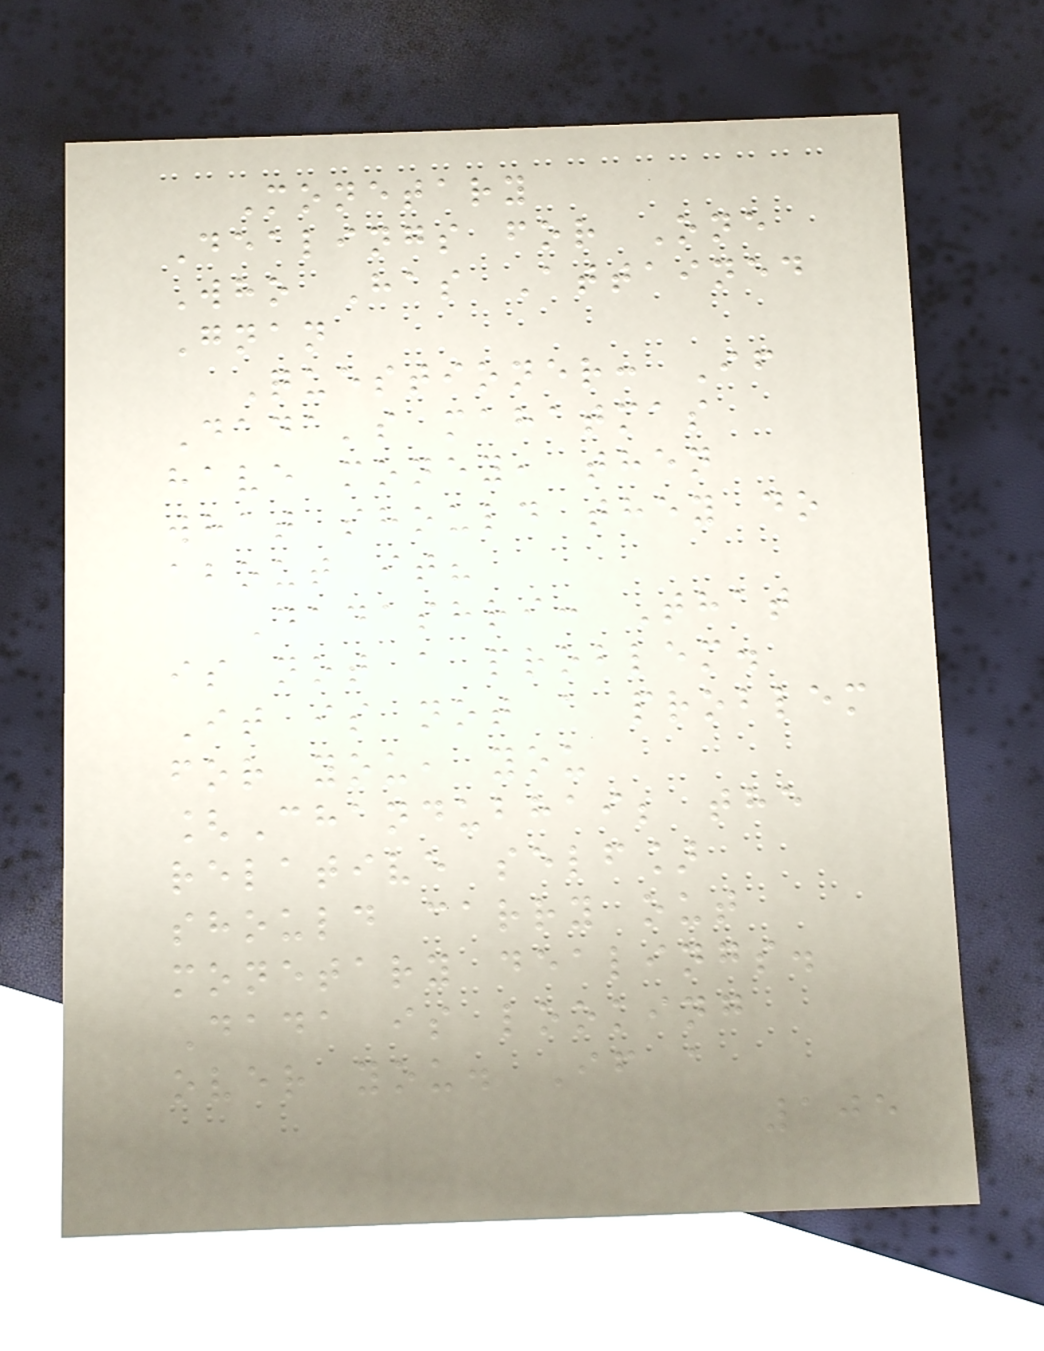Monetary
Dealings for One
Who Has Attained
Gnan
Questioner: If
Dada's mahatmas
have money, then
what should they do
about it?
Dadashri: That
is not a problem.
It is not a problem
for you, you
[Chandubhai; the
relative self]
should carry out
monetary dealings.
Dada is looking
over you. If a
105
